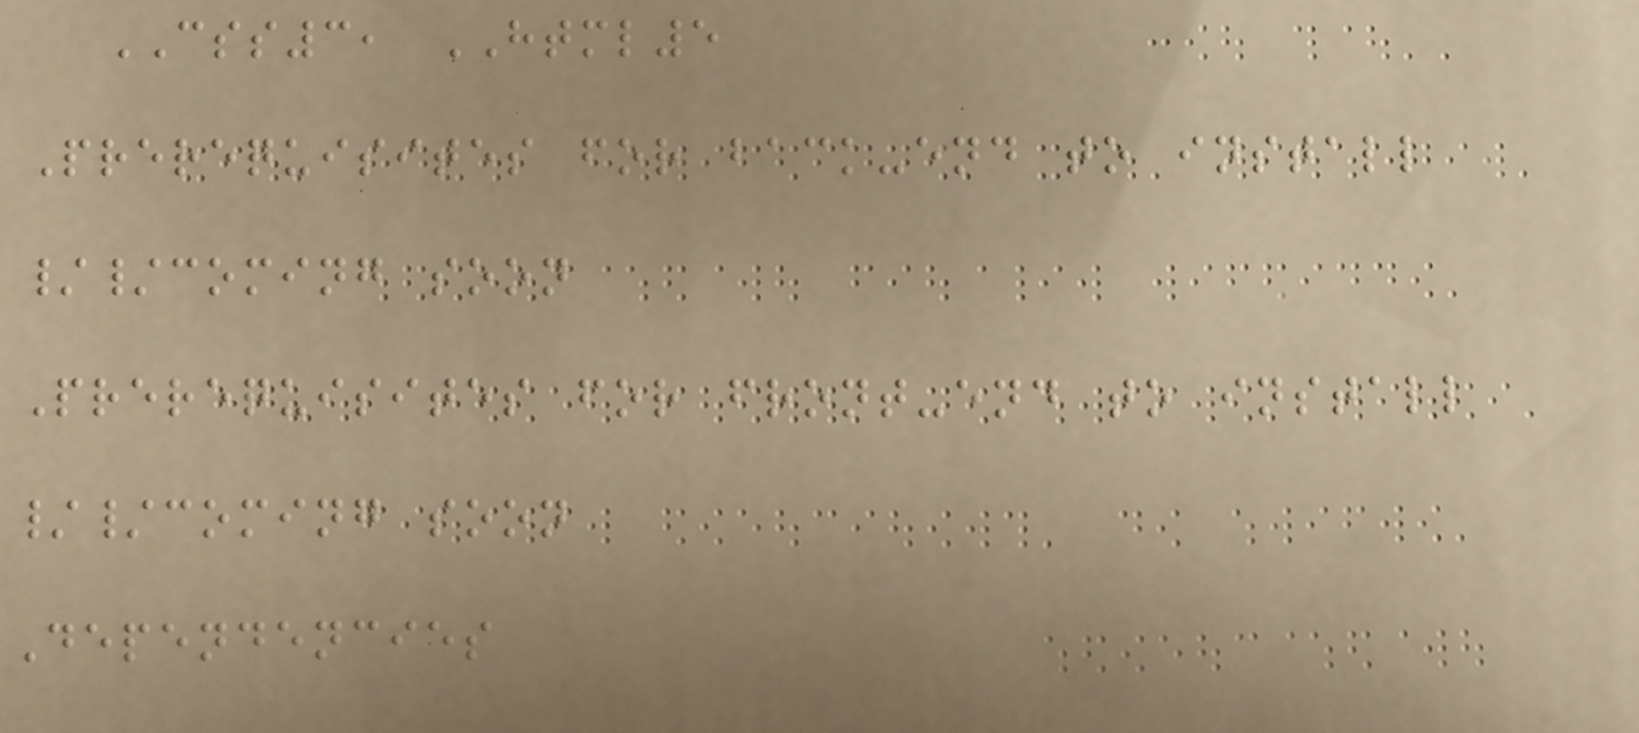CSS3, HTML5
Prerequisites for back-end to install
//coming soon
Prerequisites for front-end to install
//coming soon
Dependencies
